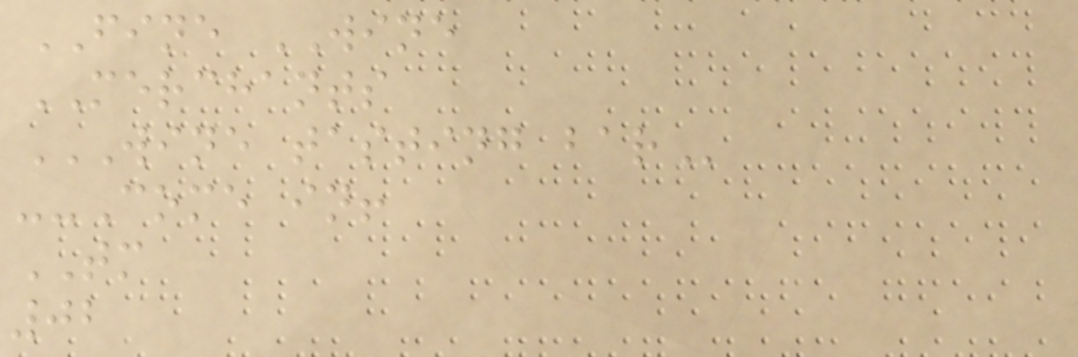FINE WINE
MERCHANTS
WINE TASTING BAR
--Come in!
TM
02
